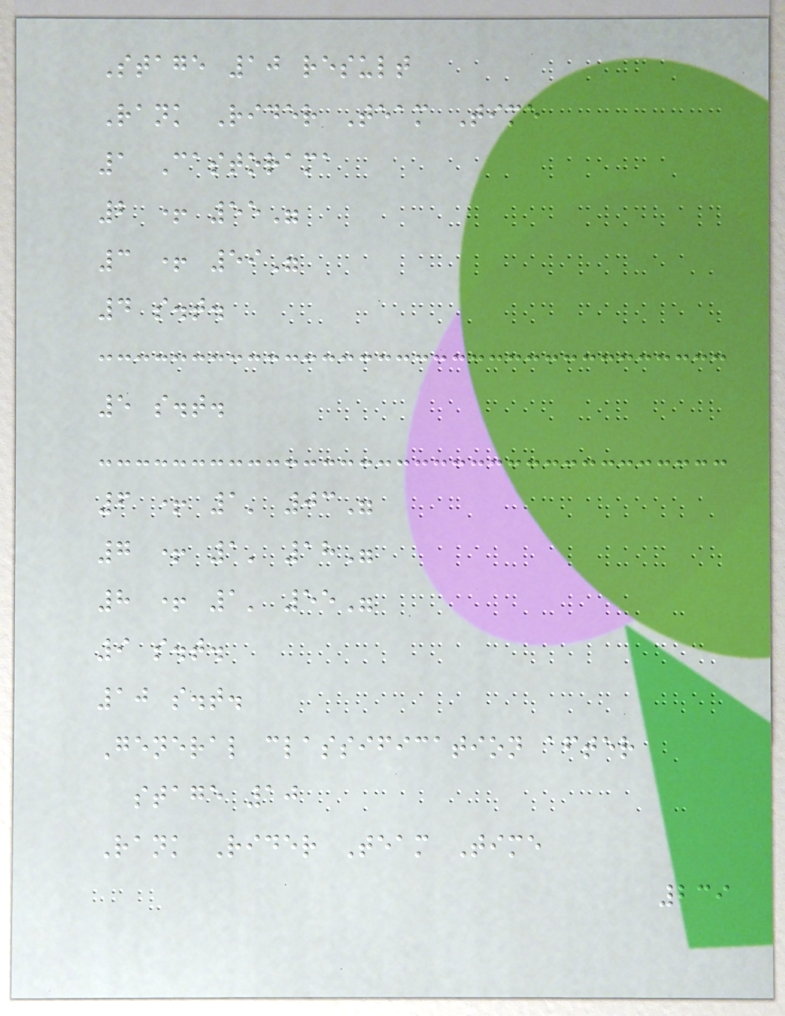Stage 10 result
Rank Rider Team Time
1 Castorama
2 + 55"
3 + 59"
4 s.t.
5 s.t.
6 + 1' 03"
7 + 1' 18"
8 + 1' 55"
9 s.t.
10 s.t.
General classification after
stage 10
Rank Rider Team Time
239
